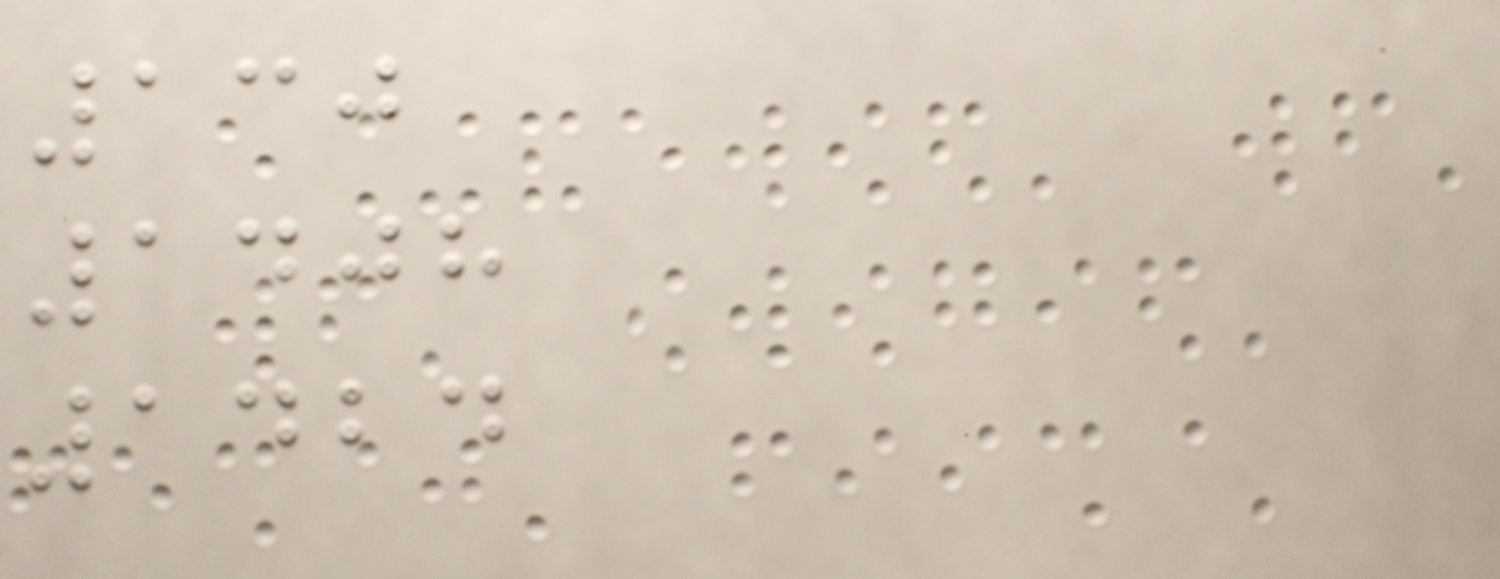130
1408
1424
